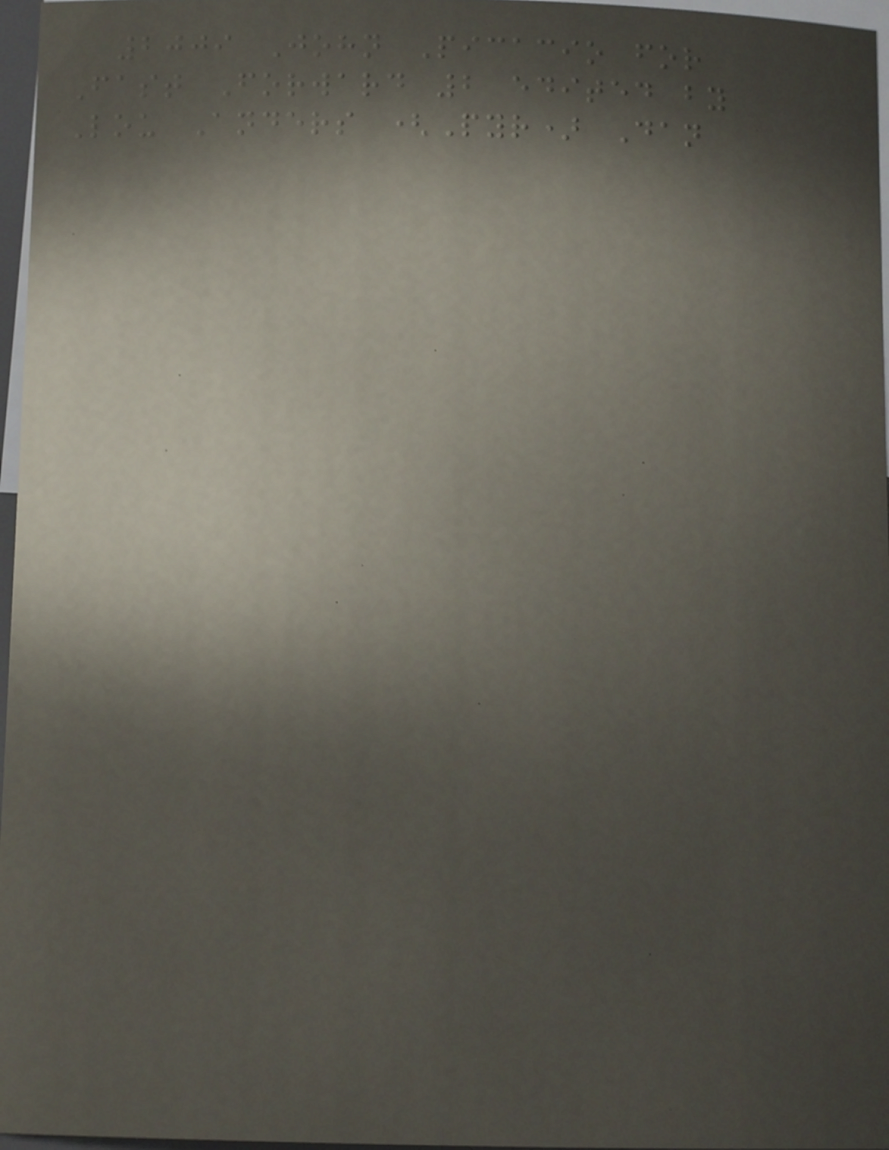2009 John Picacio for
Fast Forward 2 edited by
Lou Anders (Pyr) Dan
